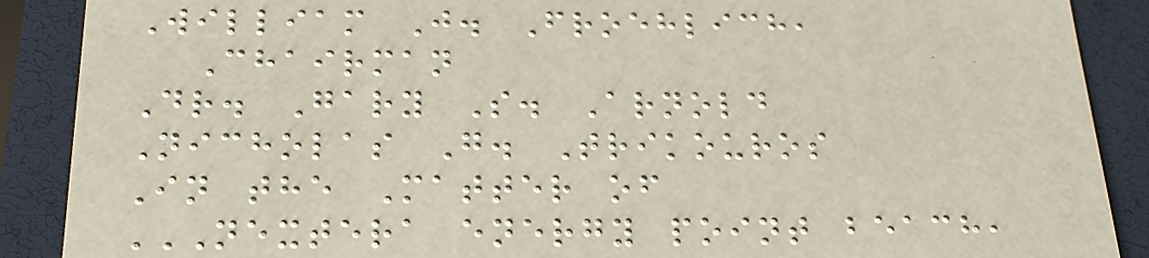William J. Froehlich,
Chairman
Dr. Gary S. Arnold
Nicholas G. Trikouros
In the Matter of
NEXTERA ENERGY POINT BEACH,
